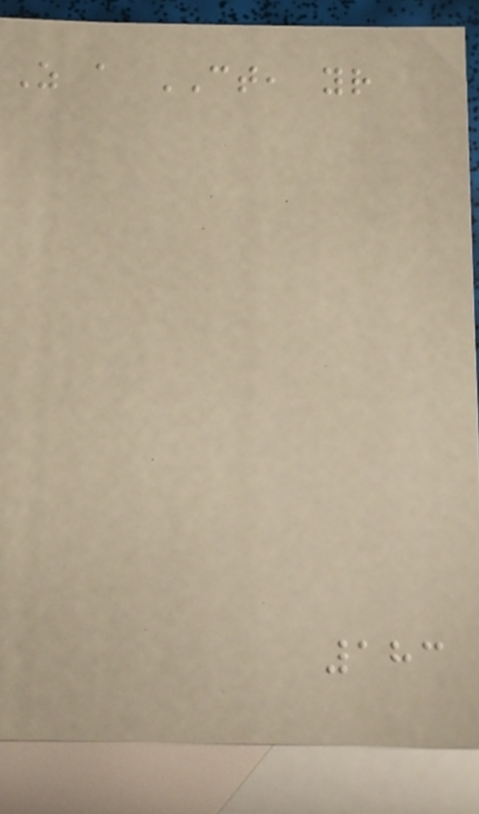As a CT, your
183
